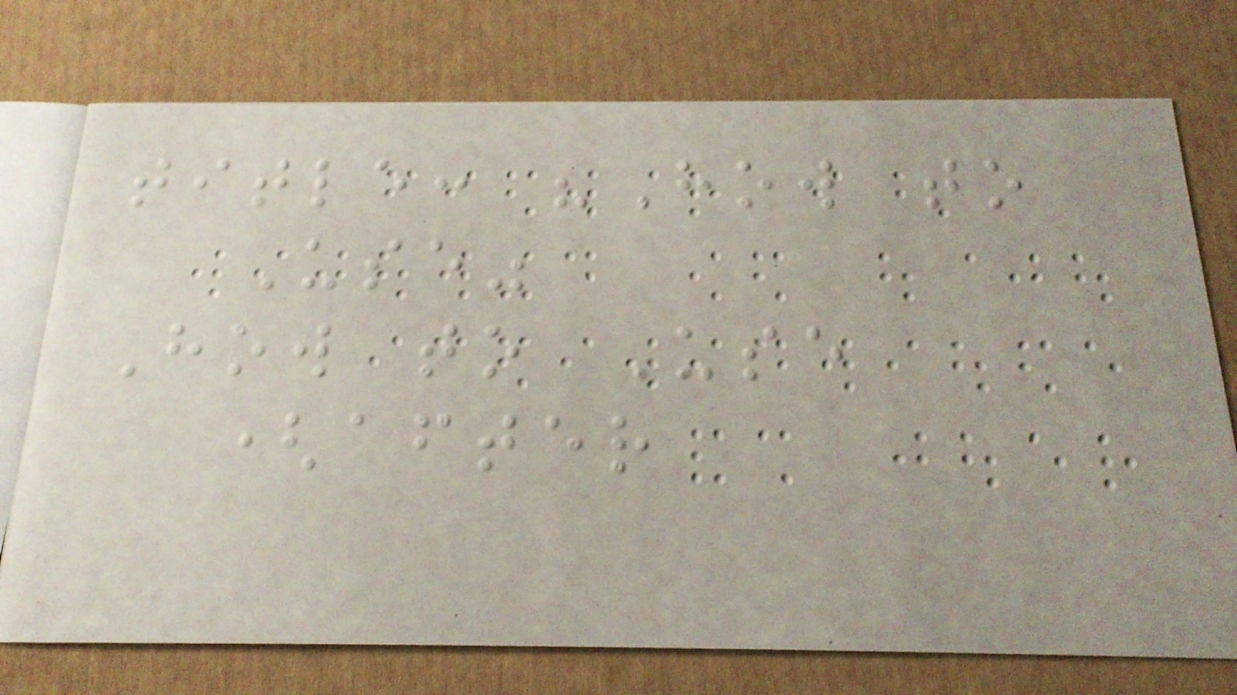title: "How to
Use"
How to Use
(after
